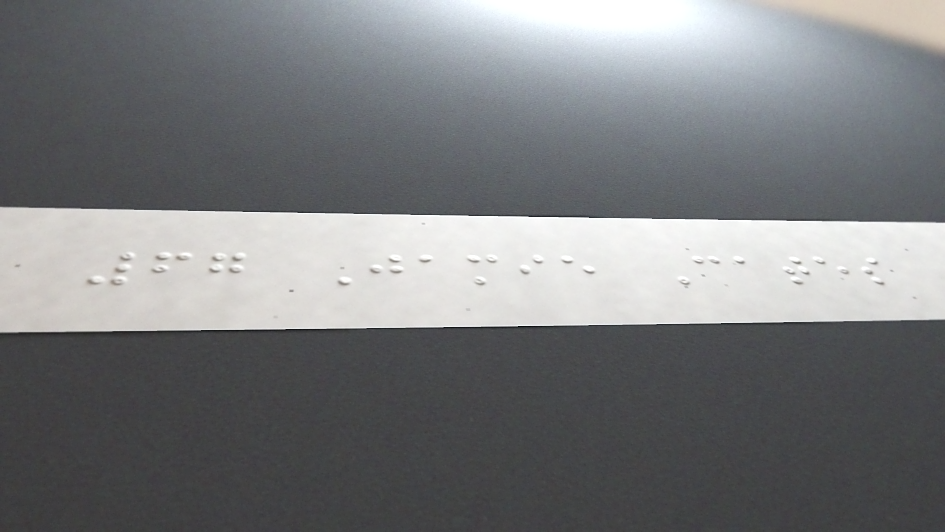67 Jamie Cates
